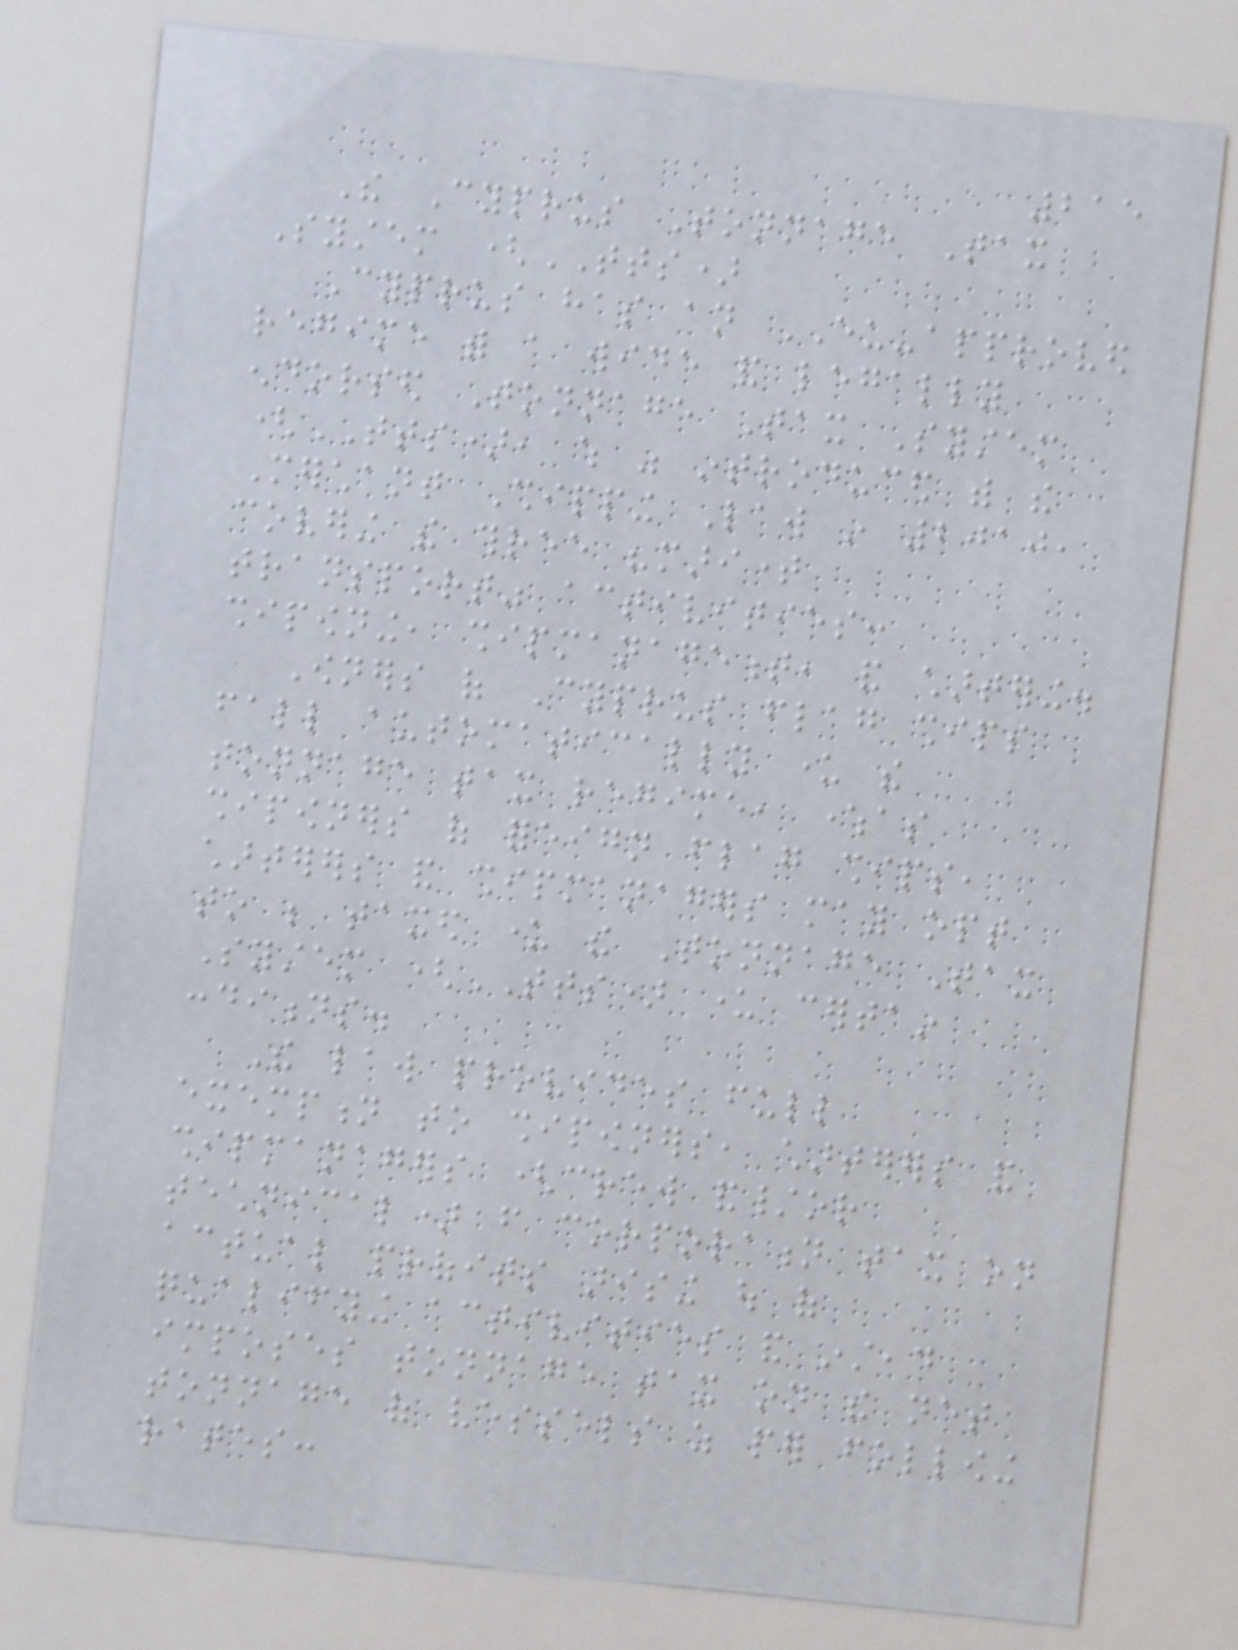215
The Cyprus Tonnage Tax
System (TTS)
Cyprus has an EU-approved
regime with a wide and legally
endorsed Tonnage Tax System
(TTS), which was introduced with the
Merchant Shipping Law in 2010,
covering the three "maritime
transport" activities:
shipowning, shipmanagement, and chartering.
Owners of Cyprus flag ships
fall automatically under the
tonnage tax regime, whereas
shipowners of foreign flag ships,
charterers and shipmanagers may opt
to be taxed under the Tonnage Tax
System (TTS) under certain
conditions.
The law provides full
exemption to shipowners, charterers and
shipmanagers (crew and/or
technical) from corporation tax on
actual profits arising out of
qualifying activities and instead
imposes tonnage tax on the net
tonnage of vessels as per following
rates:
